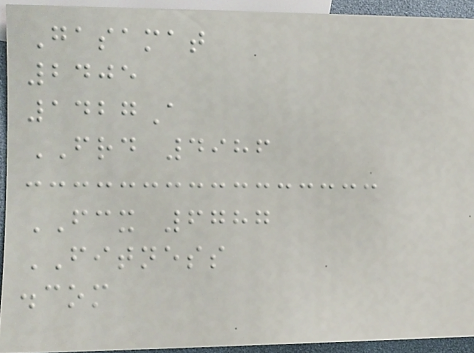Gasamat
2405
1427A
FRD 4986
FCX 6787
FITNESS
.com
